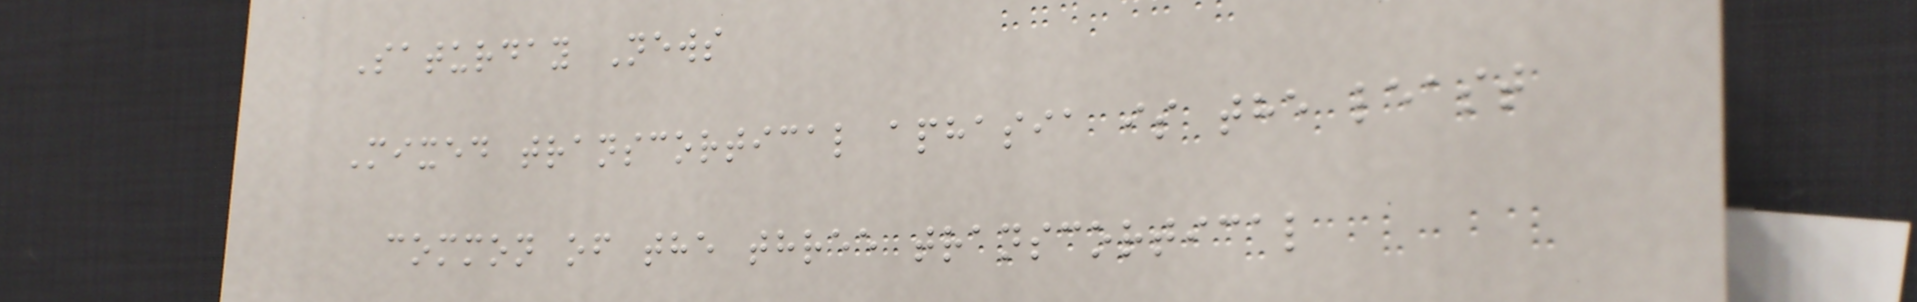Saturday News
Mixed transcortical aphasia is the least
common of the three transcortical
